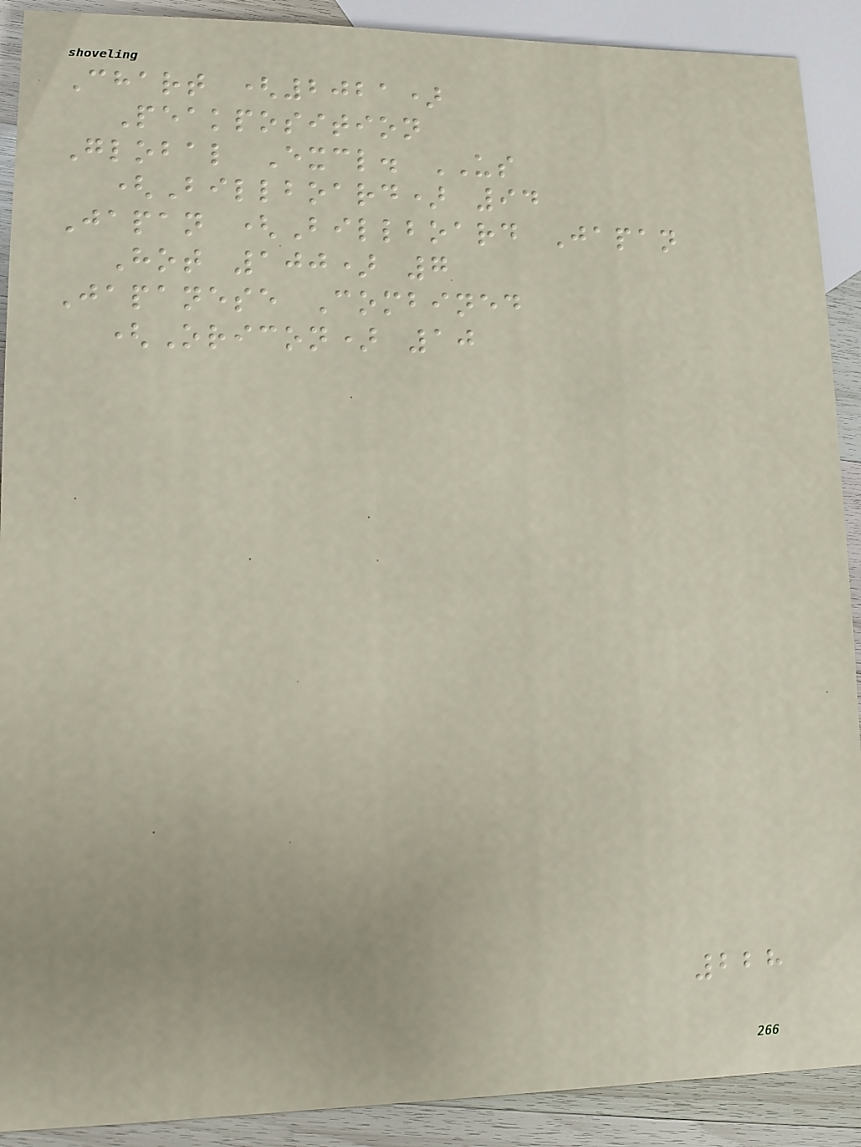Chart (2021)
Peakposition
Global Excl. US
(Billboard) 94
Japan (Billboard Japan
Hot 100) 7
Japanese Combined
(Oricon) 10
228
